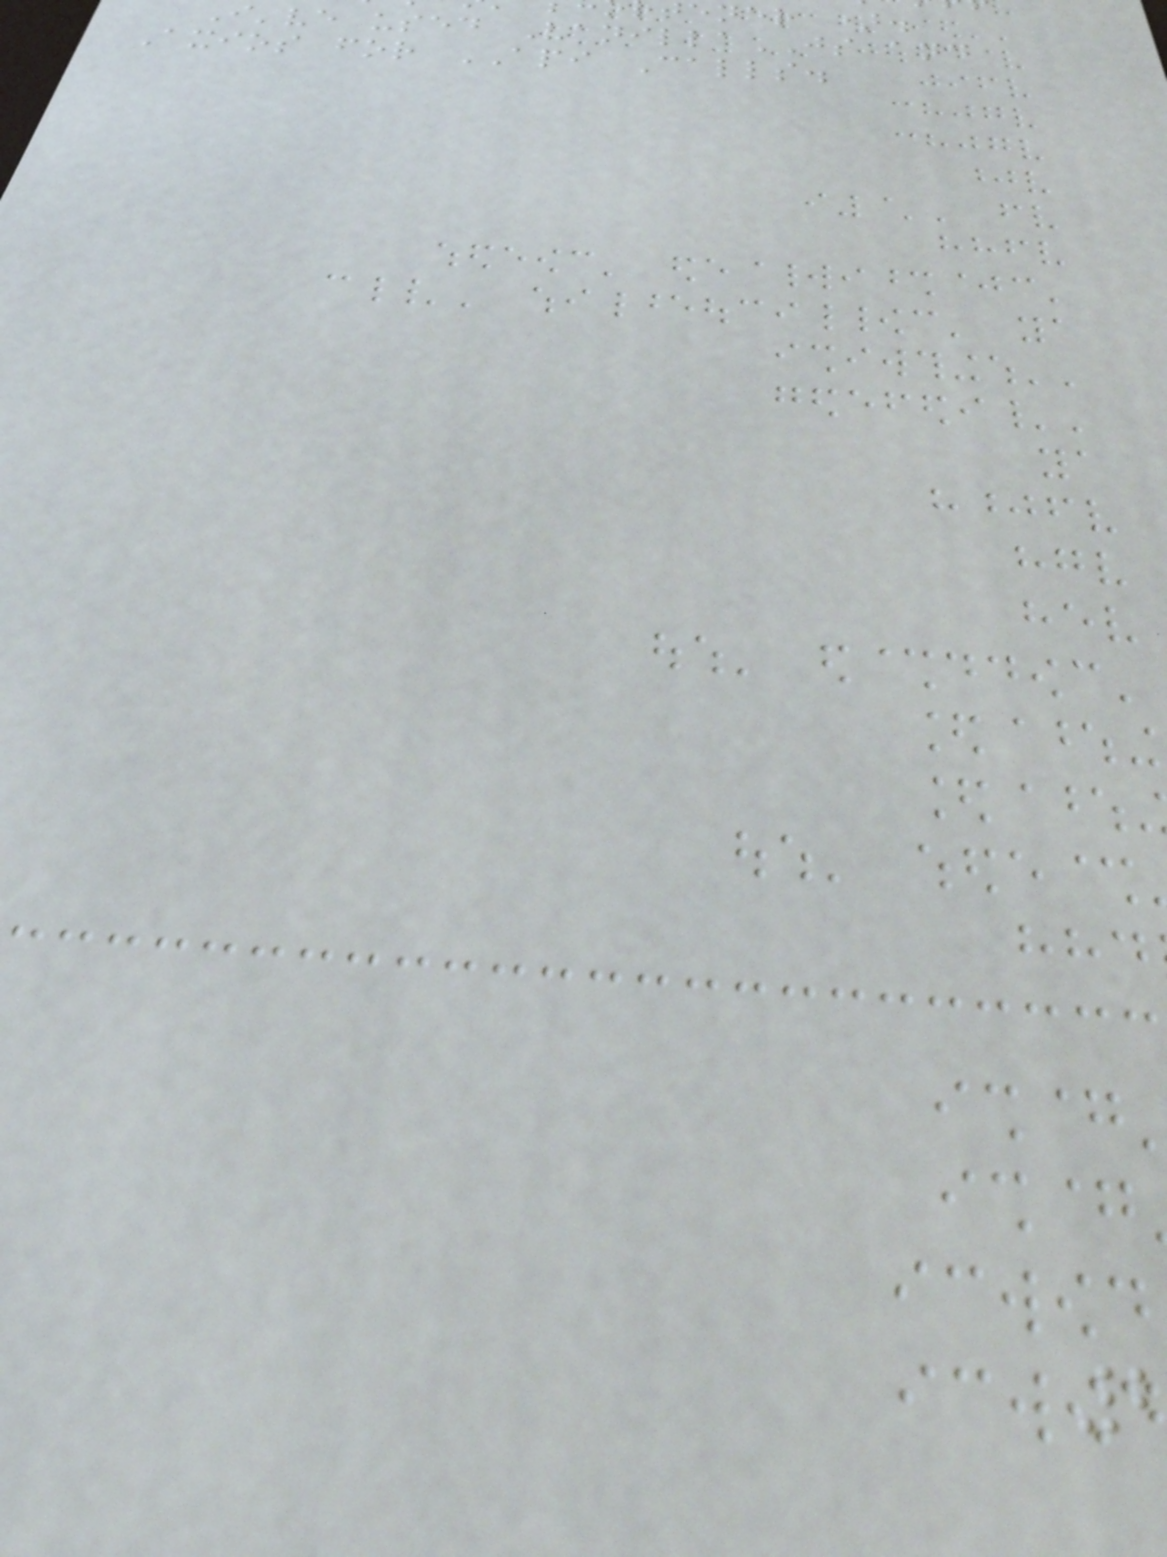ener ).
I've used VanillaJS and
Axios for API Calls.
